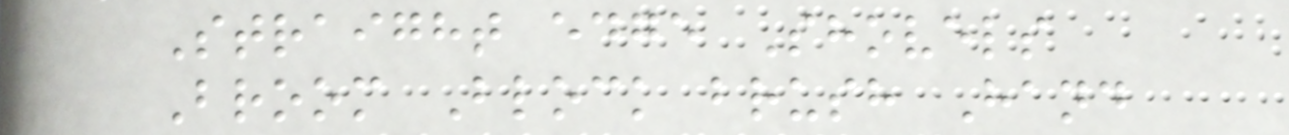Straight edge Shovels
Broom Block brush Hand
